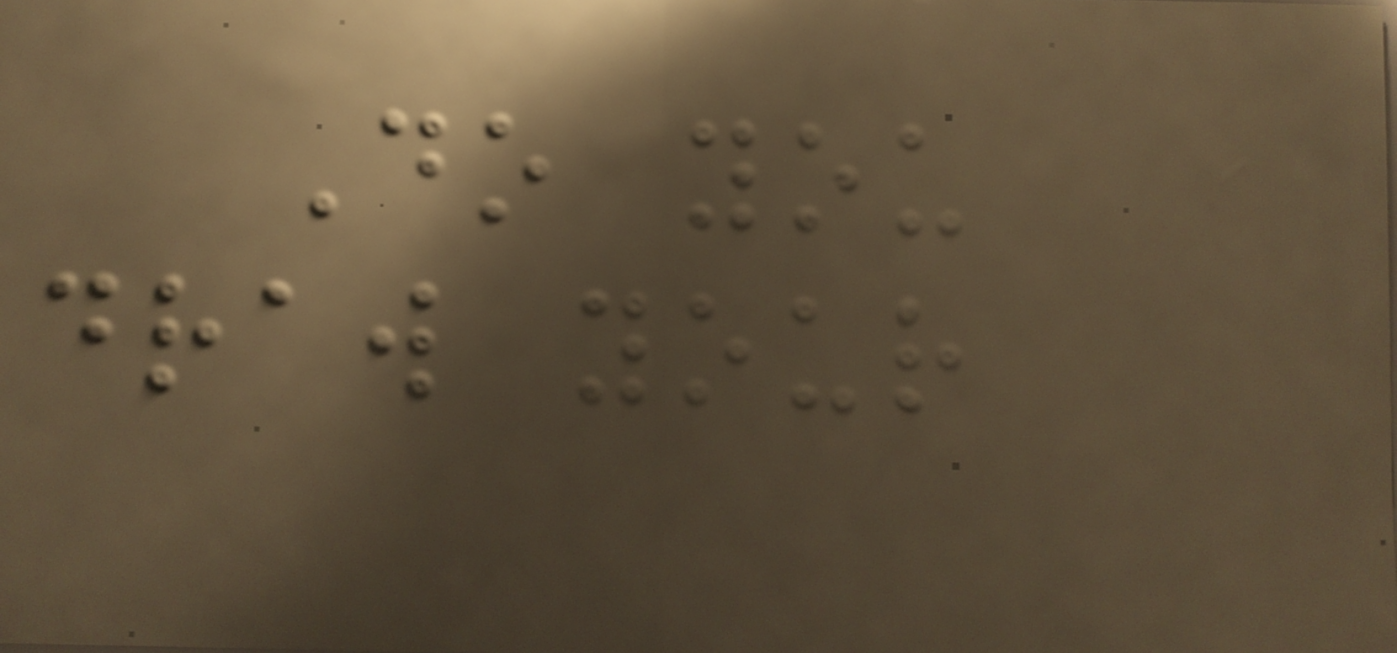Do you
draw your
